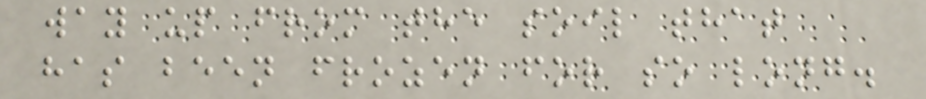way up from the soil that
has been frozen for so long.
